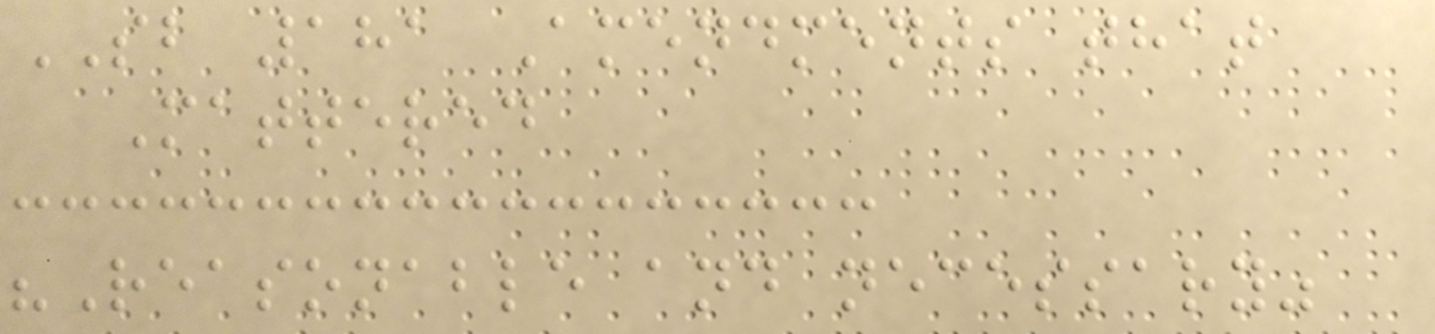SB 181 Amendments that
Mattered
"Reasonable and necessary"
